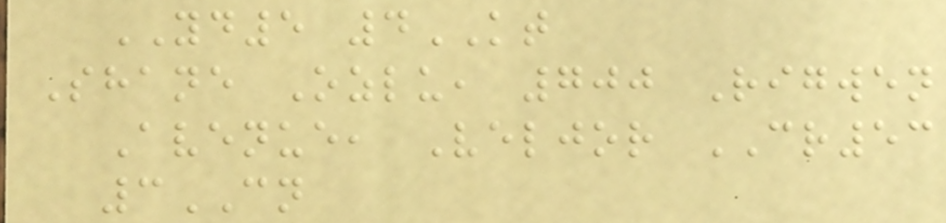YD5 4KT
Shane Ozlu, 700 Rigwen
Avenue, Veljor CR53
3CN
